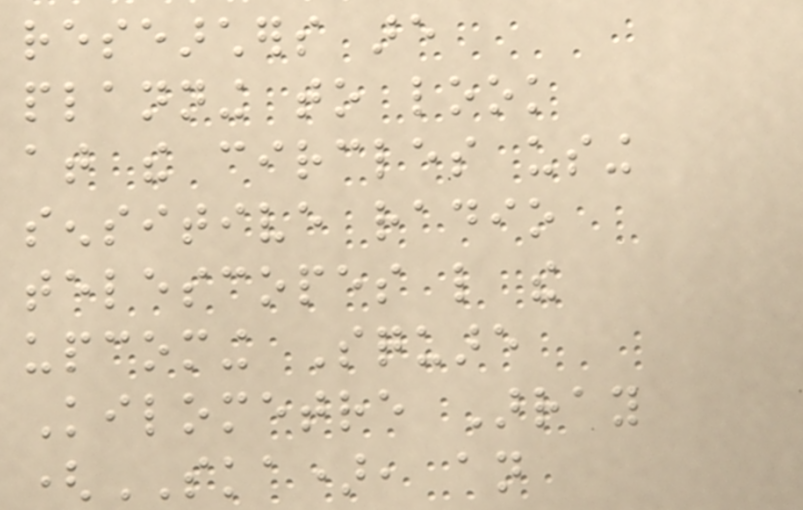researchers are
planning to look
at the circles using
sensitive radio
telescopes like the
upcoming Square
Kilometre Array
(SKA), an
